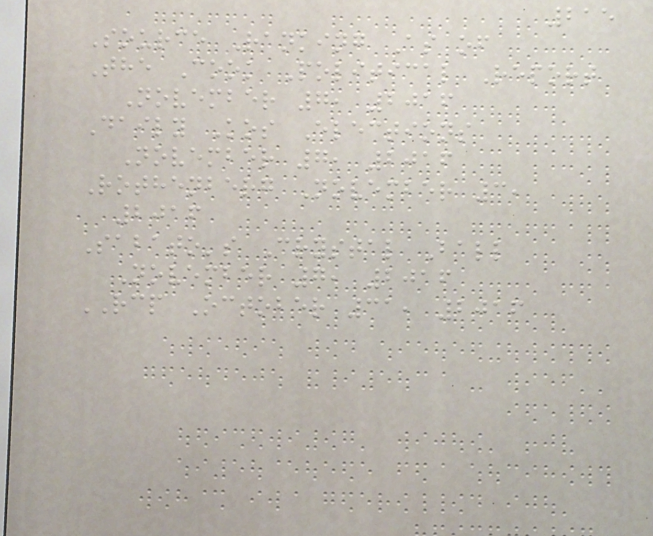215
Source Ranking As of
The Cook Political Report
November 7, 2016
Daily Kos Elections
November 7, 2016
Rothenberg November 3,
2016
Sabato's Crystal Ball
November 7, 2016
RCP October 31, 2016
